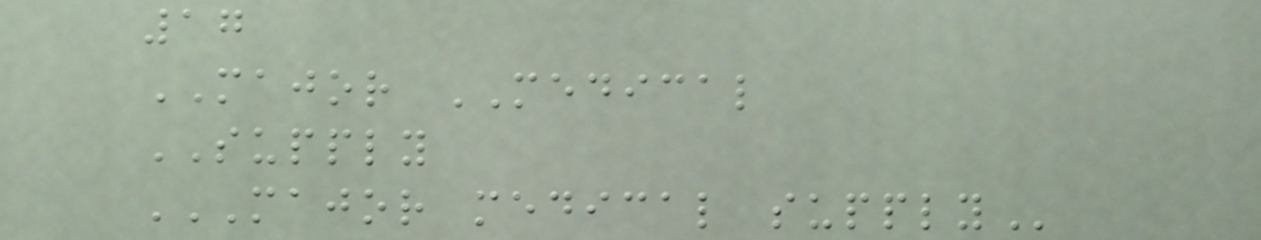17
MAJOR MEDICAL
SUPPLY
MAJOR MEDICAL SUPPLY
